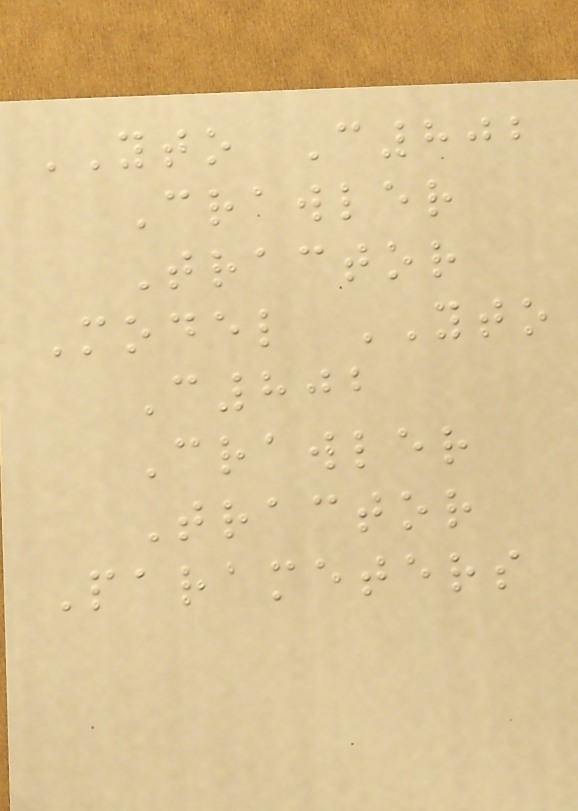YTO C802
Crawler
Tractor
Model YTO
C802
Crawler
Tractor
Parameters
